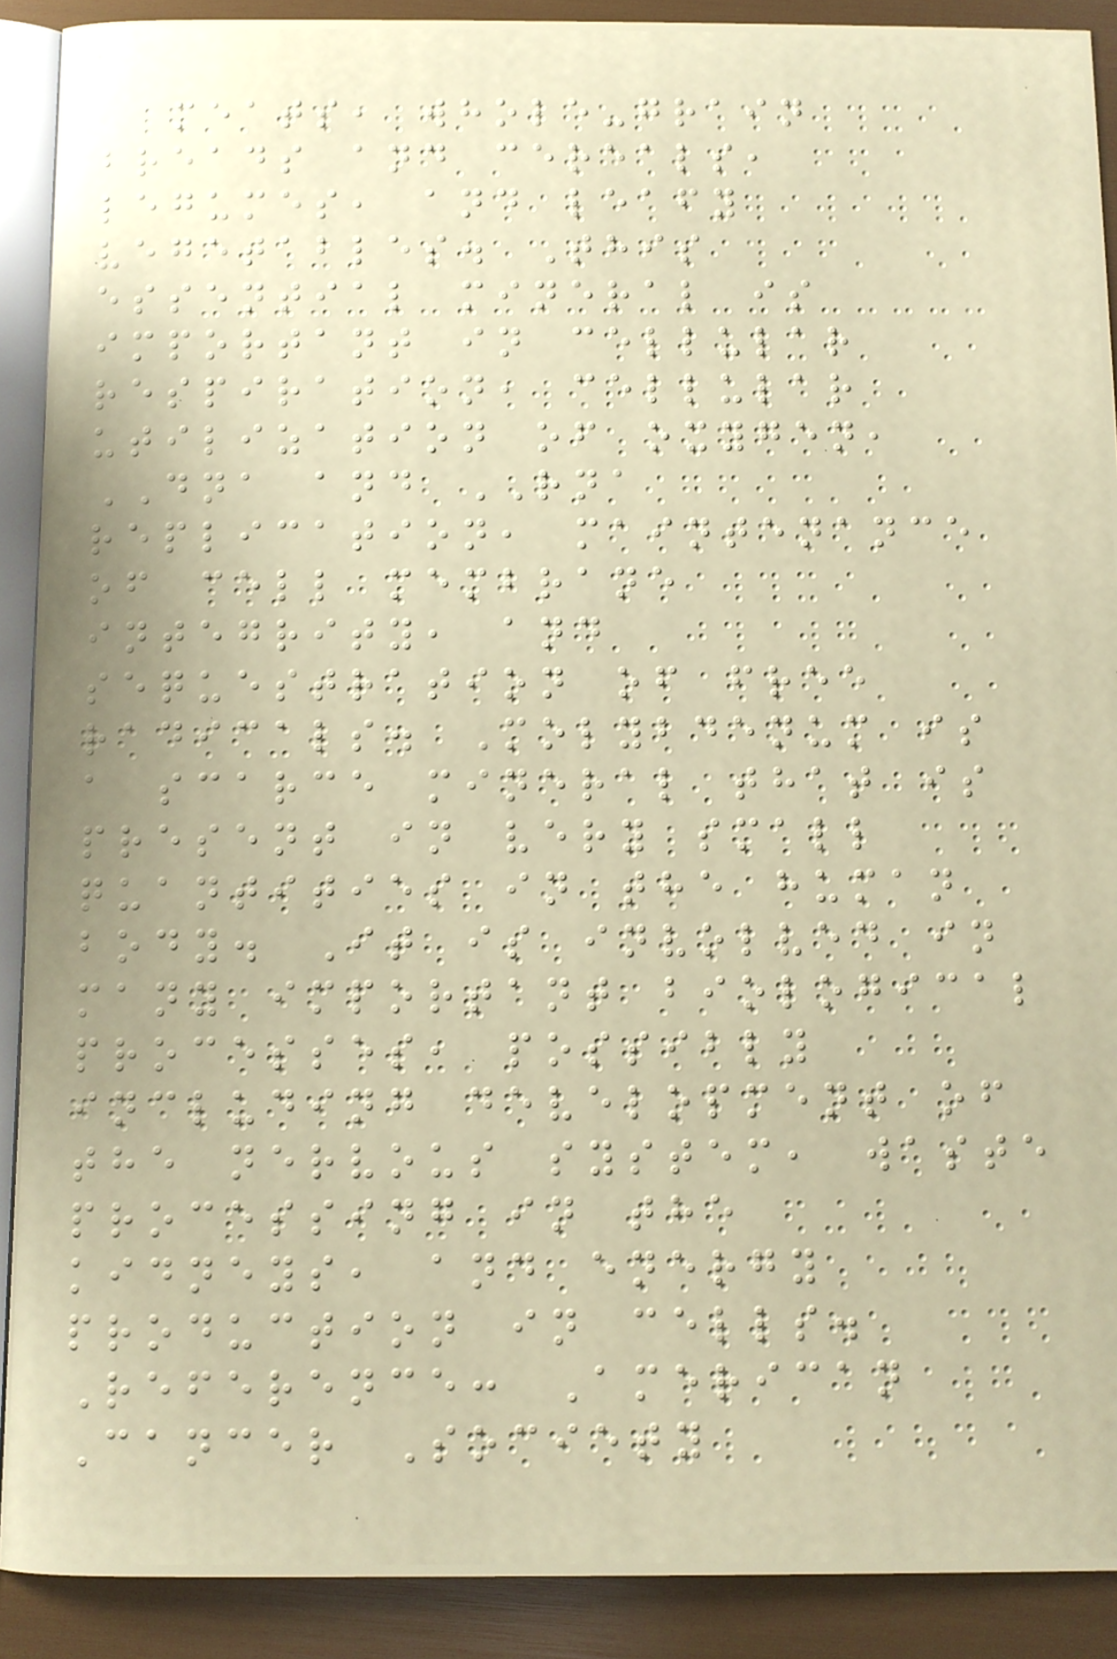meats, whole-grain
breads and cereals,
legumes, and leafy
vegetables. This
essential mineral is
important in cellular
respiration, cellular
utilization of oxygen,
DNA and RNA
replication, maintenance
of cell membrane
integrity, and
sequestration of free
radicals. Molybdenum is
a scarce mineral that is
present in very small
quantities in the human
body. It is involved in
many important biological
processes, possibly
including development of
the nervous system, waste
processing in the
kidneys, and energy
production in cells.
Reference: American
Cancer Society
